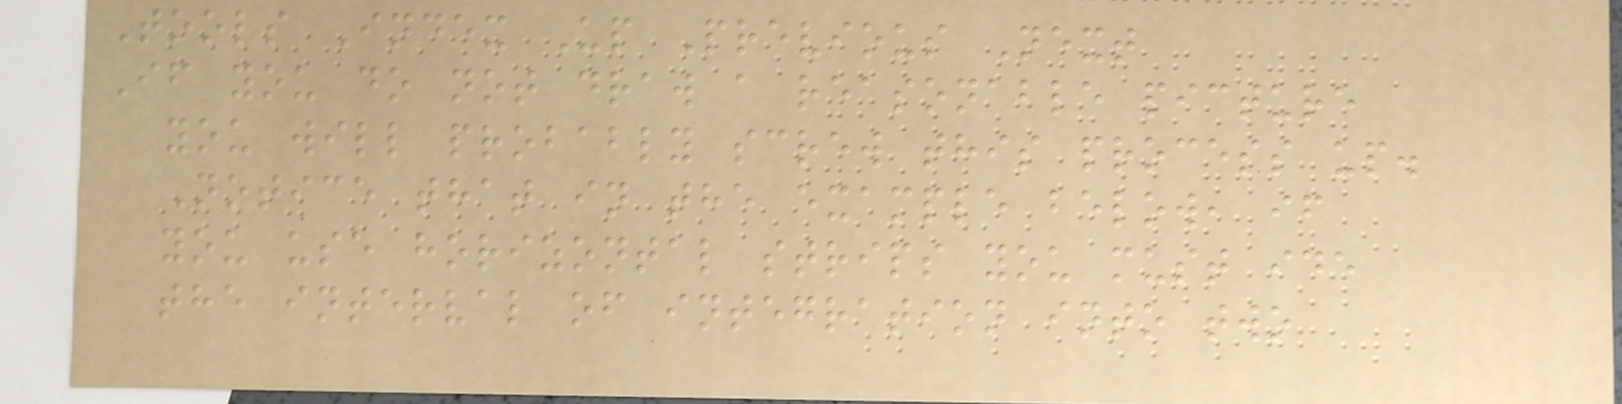Tools Index Up Previous Next
If you do not draw a reasonable picture
you will probably screw this process up.
Notice that in the example below, if
you use horizontal strips you must ide
the interval of integration into two
